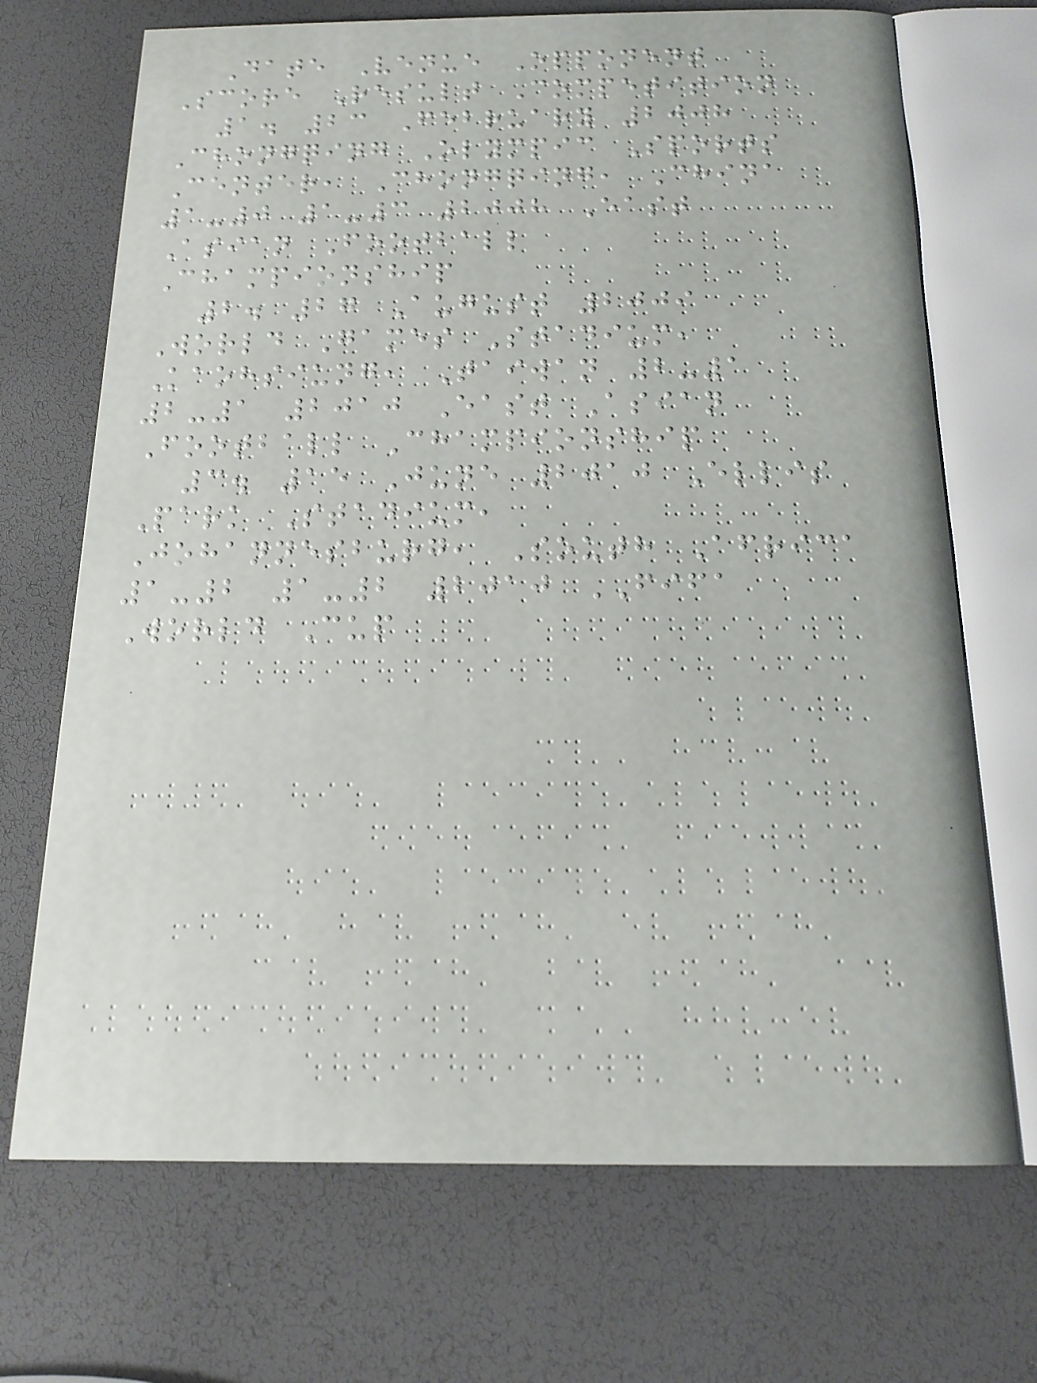Date Venue Opponent
Score Result Competition
1. 23 February 2008
Chongqing Olympic Sports
Center, Chongqing, China
1-0 1-3 2008 East
Asian Football
Championship
2. 27 August 2009
World Games Stadium,
Kaohsiung, Taiwan 2-1
2-1 2010 East Asian
Football Championship
3. 15 June 2010 Ellis
Park Stadium,
Johannesburg, South Africa
1-2 1-2 2010 FIFA
World Cup
